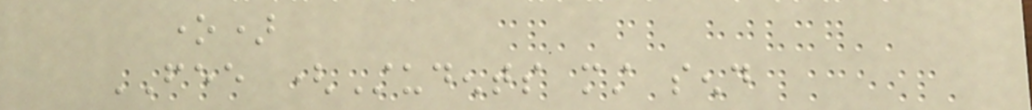one)
FEE (Students must send
